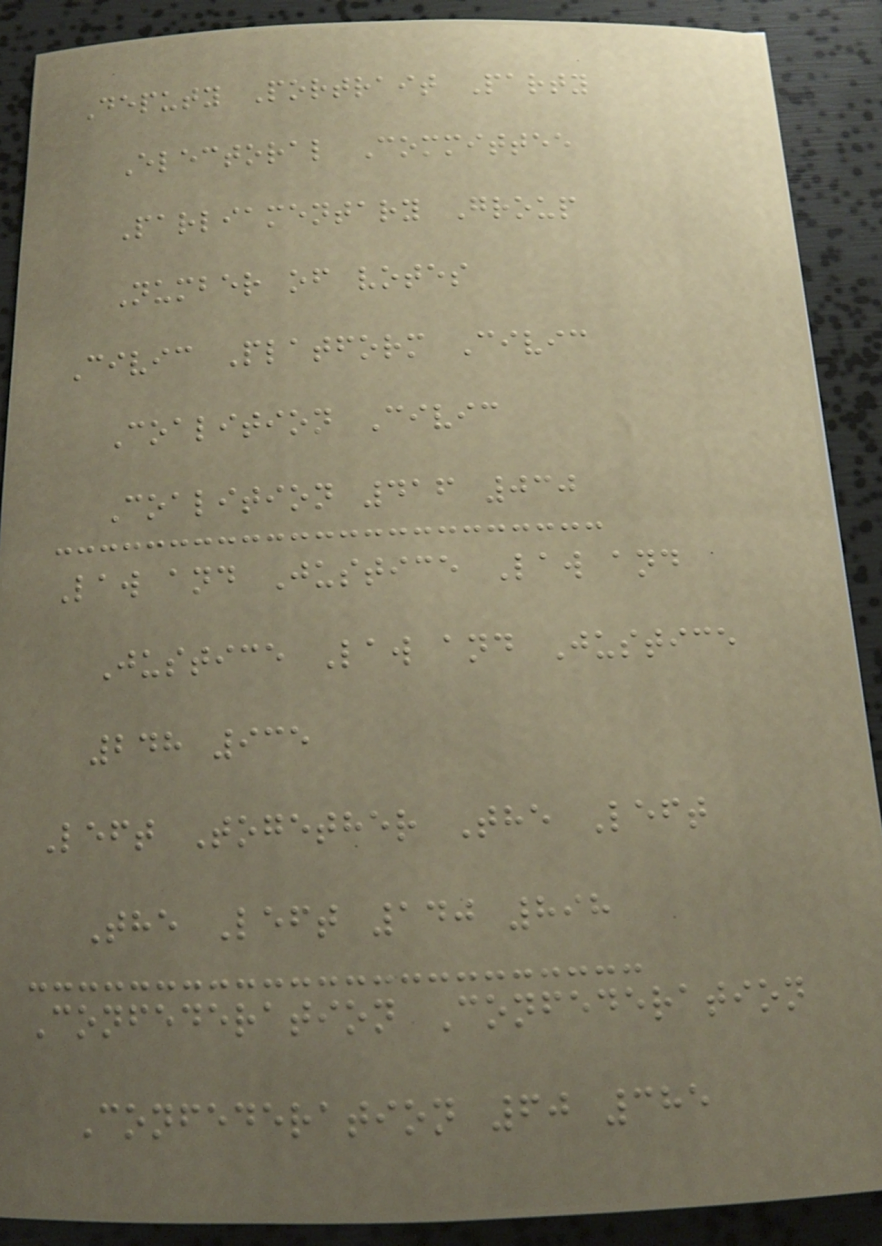Deputy Portrait Party
Electoral Committee
Parliamentary Group
Number of votes
Civic Platform Civic
Coalition Civic
Coalition 416 030
Law and Justice Law and
Justice Law and Justice
248 935
Left Together The Left
The Left 140 898
Confederation Confederation
Confederation 60 385
